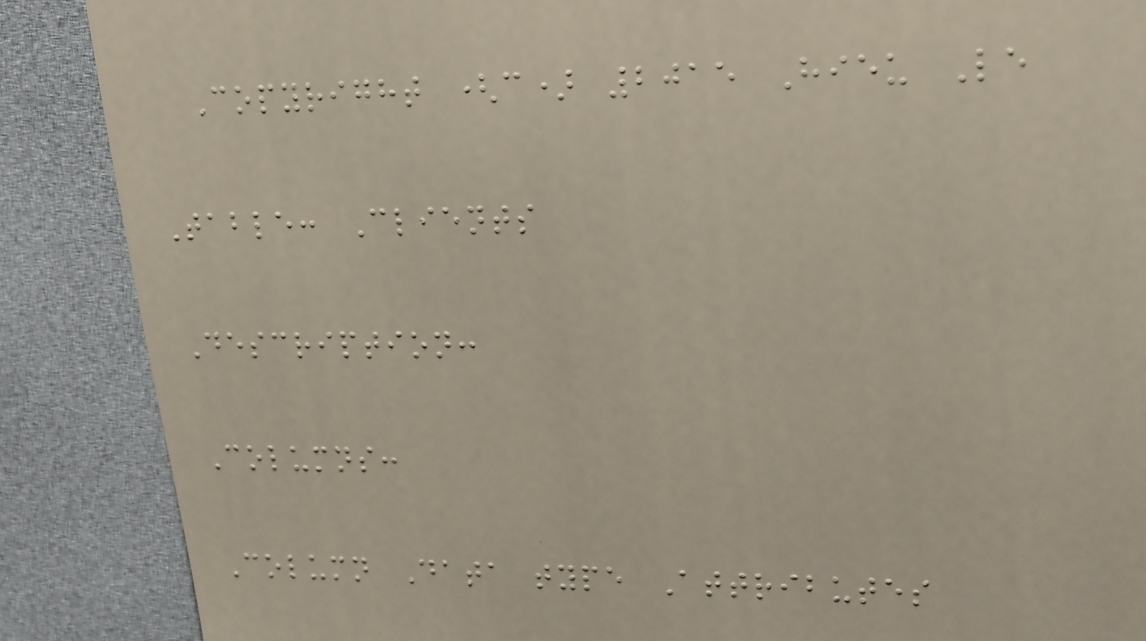Copyright (c) 2015 Hieu Le
Table: Clients
Description:
Columns:
Column Data type Attributes
